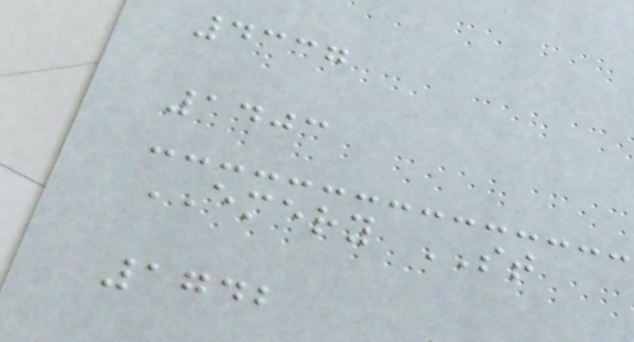4337
1403
EMERY ST
1742
